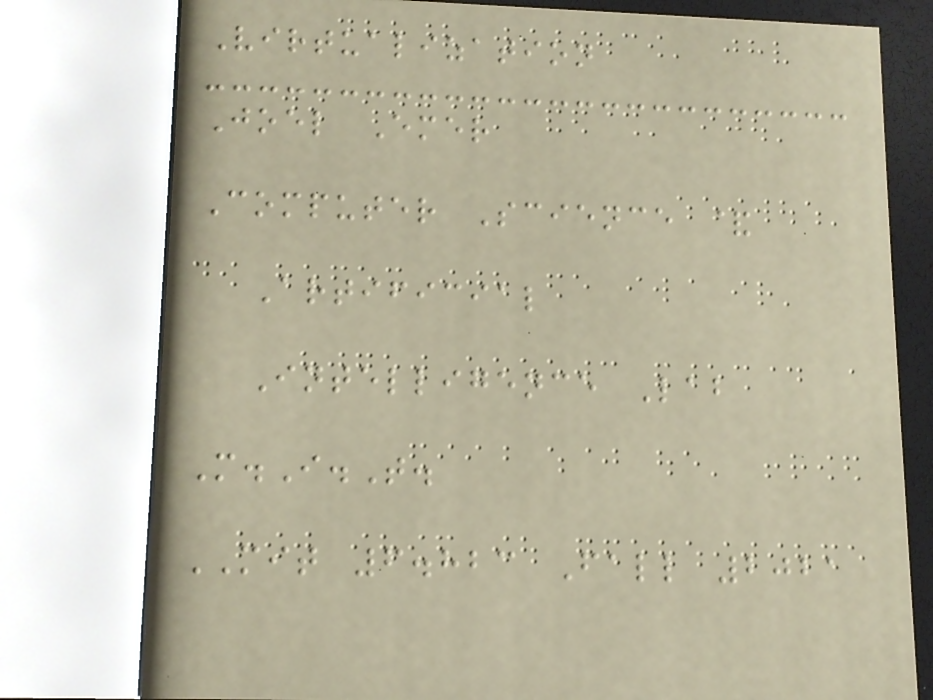Virtualization
Joel Emer
Computer Science &
Artificial
Intelligence Lab
M.I.T.
MIT 6.823 Fall 2021
